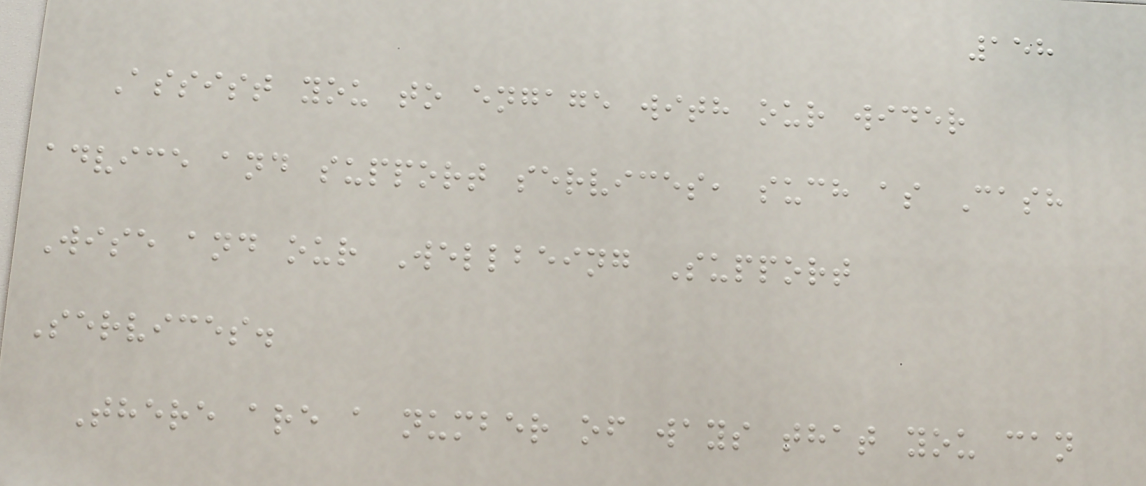158
Assist you to engage with our wider
advice and support services, such as Cash
Wise and our Wellbeing Support
Services.
There are a number of ways that you can
